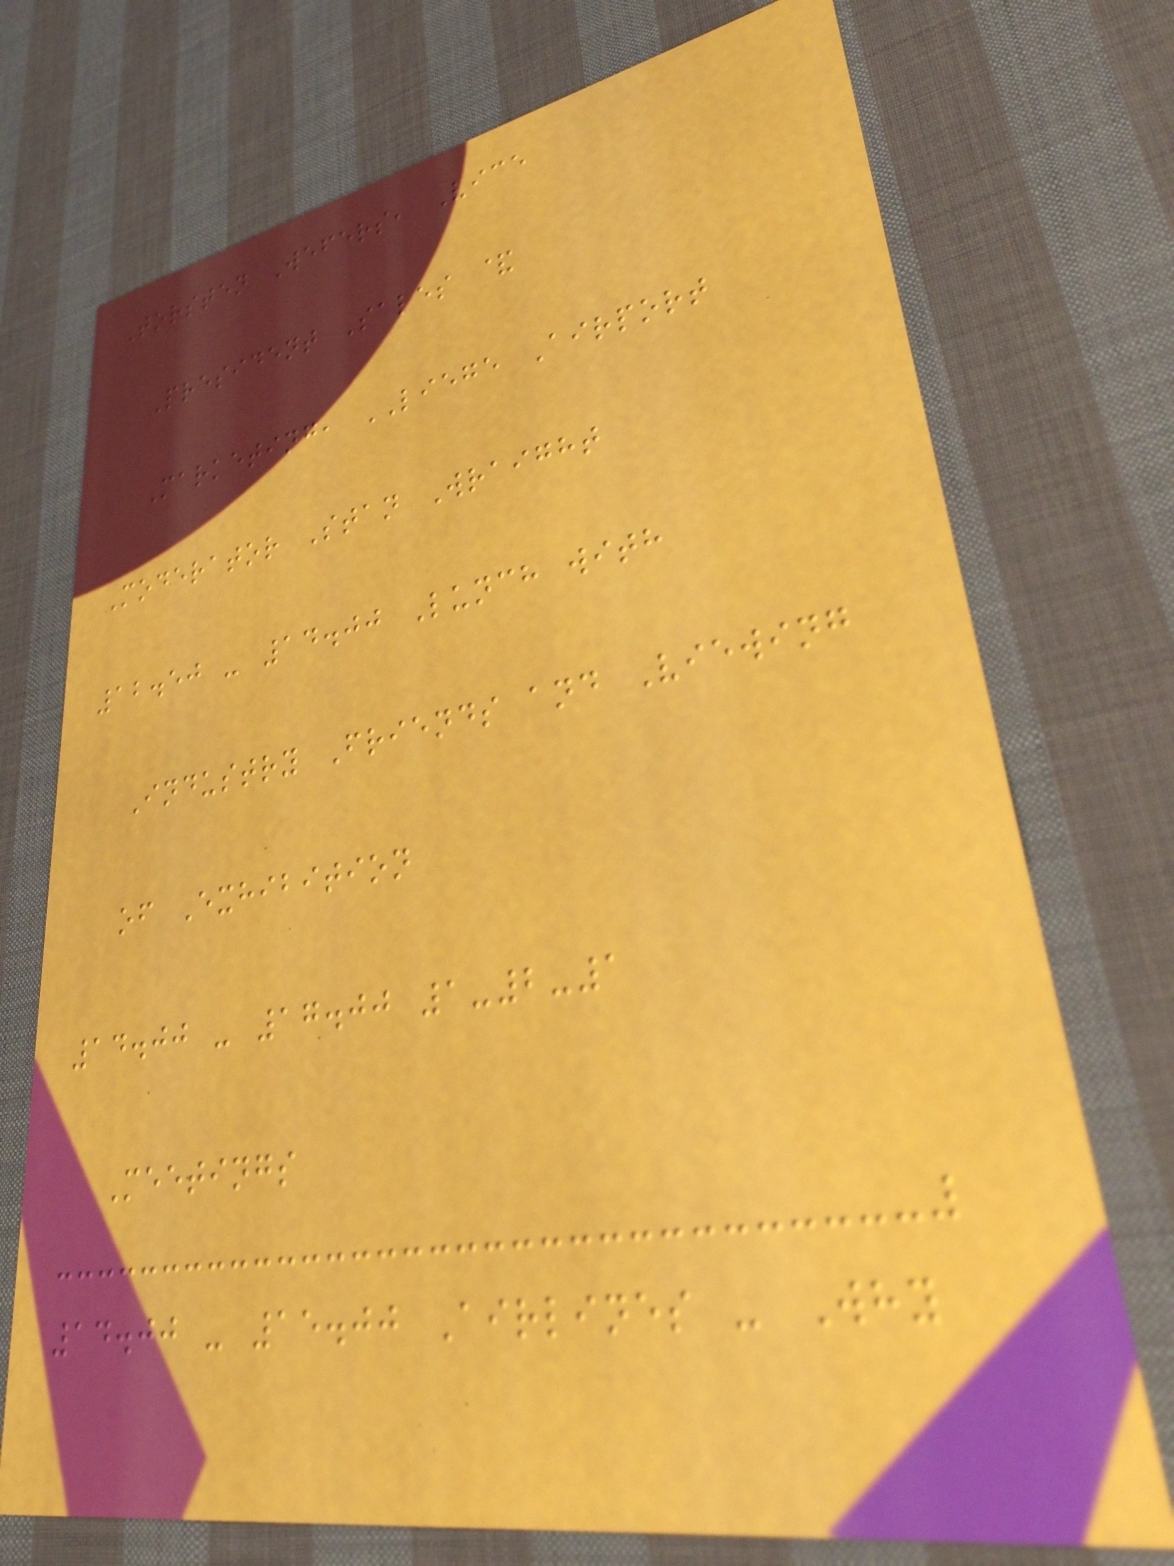Torsten Wefers, Vice
President Sales &
Marketing, LIEGE Airport
Moderator Stan Wraight
12.50 - 14.00 Lunch with
Industry Friends and Viewing
of Exhibition
14.00 - 17.00 1-2-1
Meetings
14.00 - 15.00 Airlines - Why
